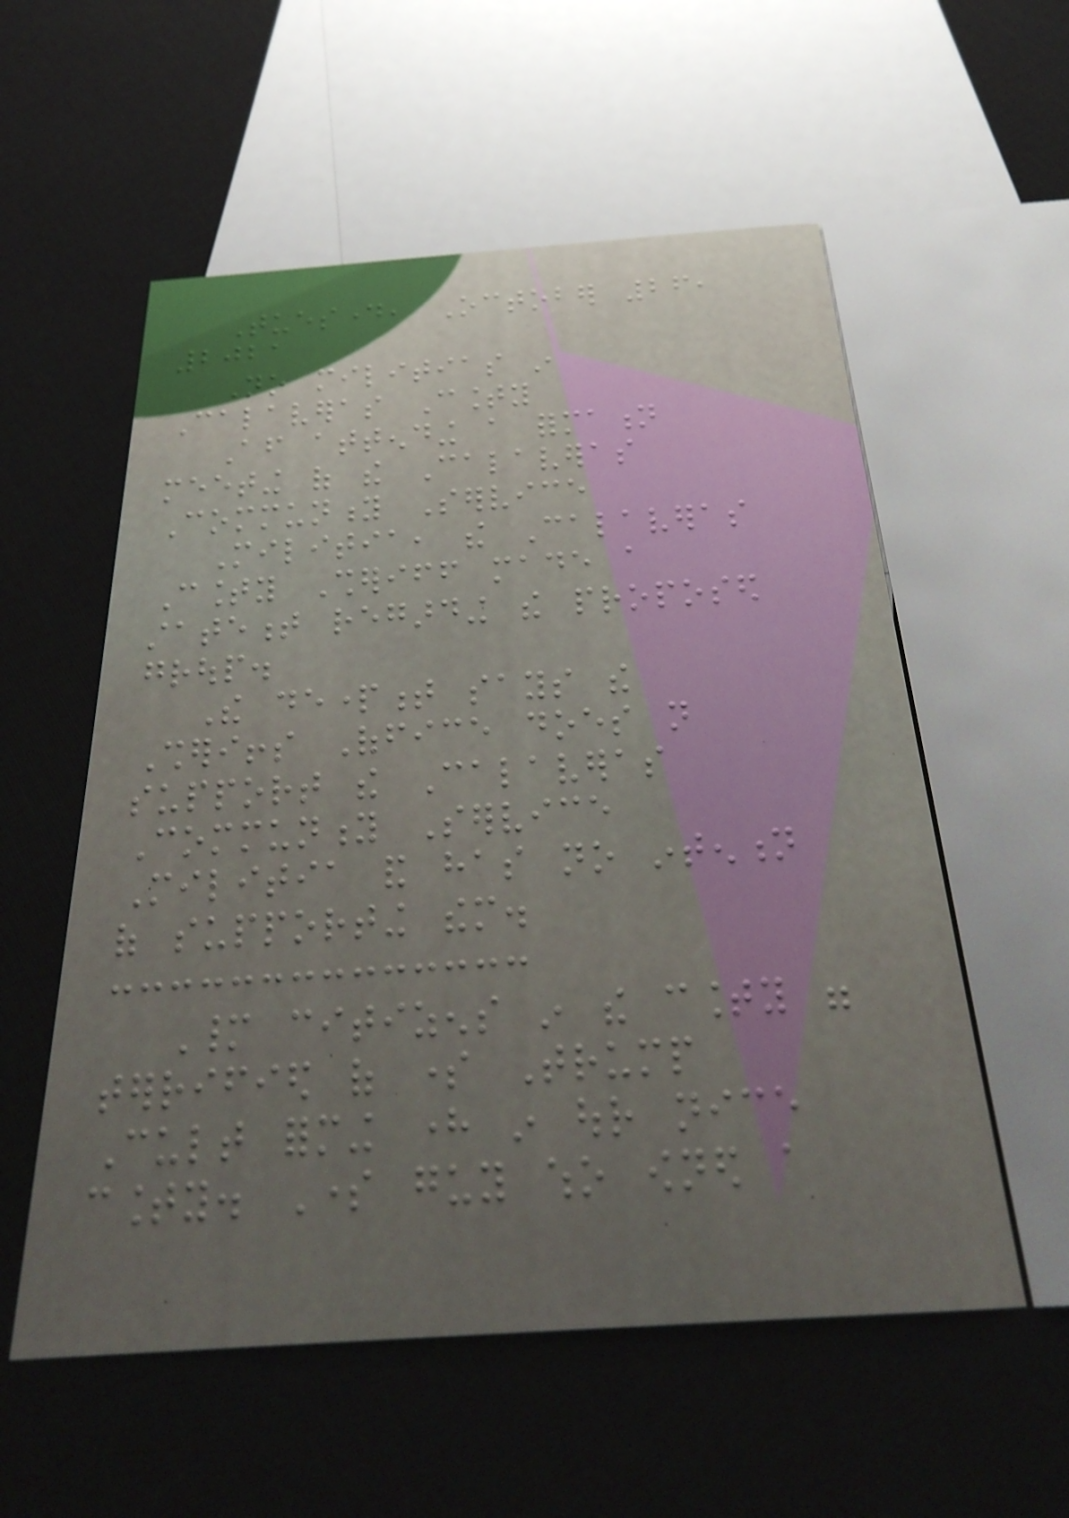Tuesday, October 26,
2021
No militias in
Calaveras County
After attending a formation
meeting of the Calaveras
Community Service
Militia, the Calaveras
County Sheriff made a
statement regarding the proposed
group.
The department says the
Sheriffs Office does not
support the Calaveras
Community Service
Militia and has no intention
of supporting them.
Many citizens in the county were
terrified of some Trump
Cult forming here in our nice
county. Some guy who owned a
